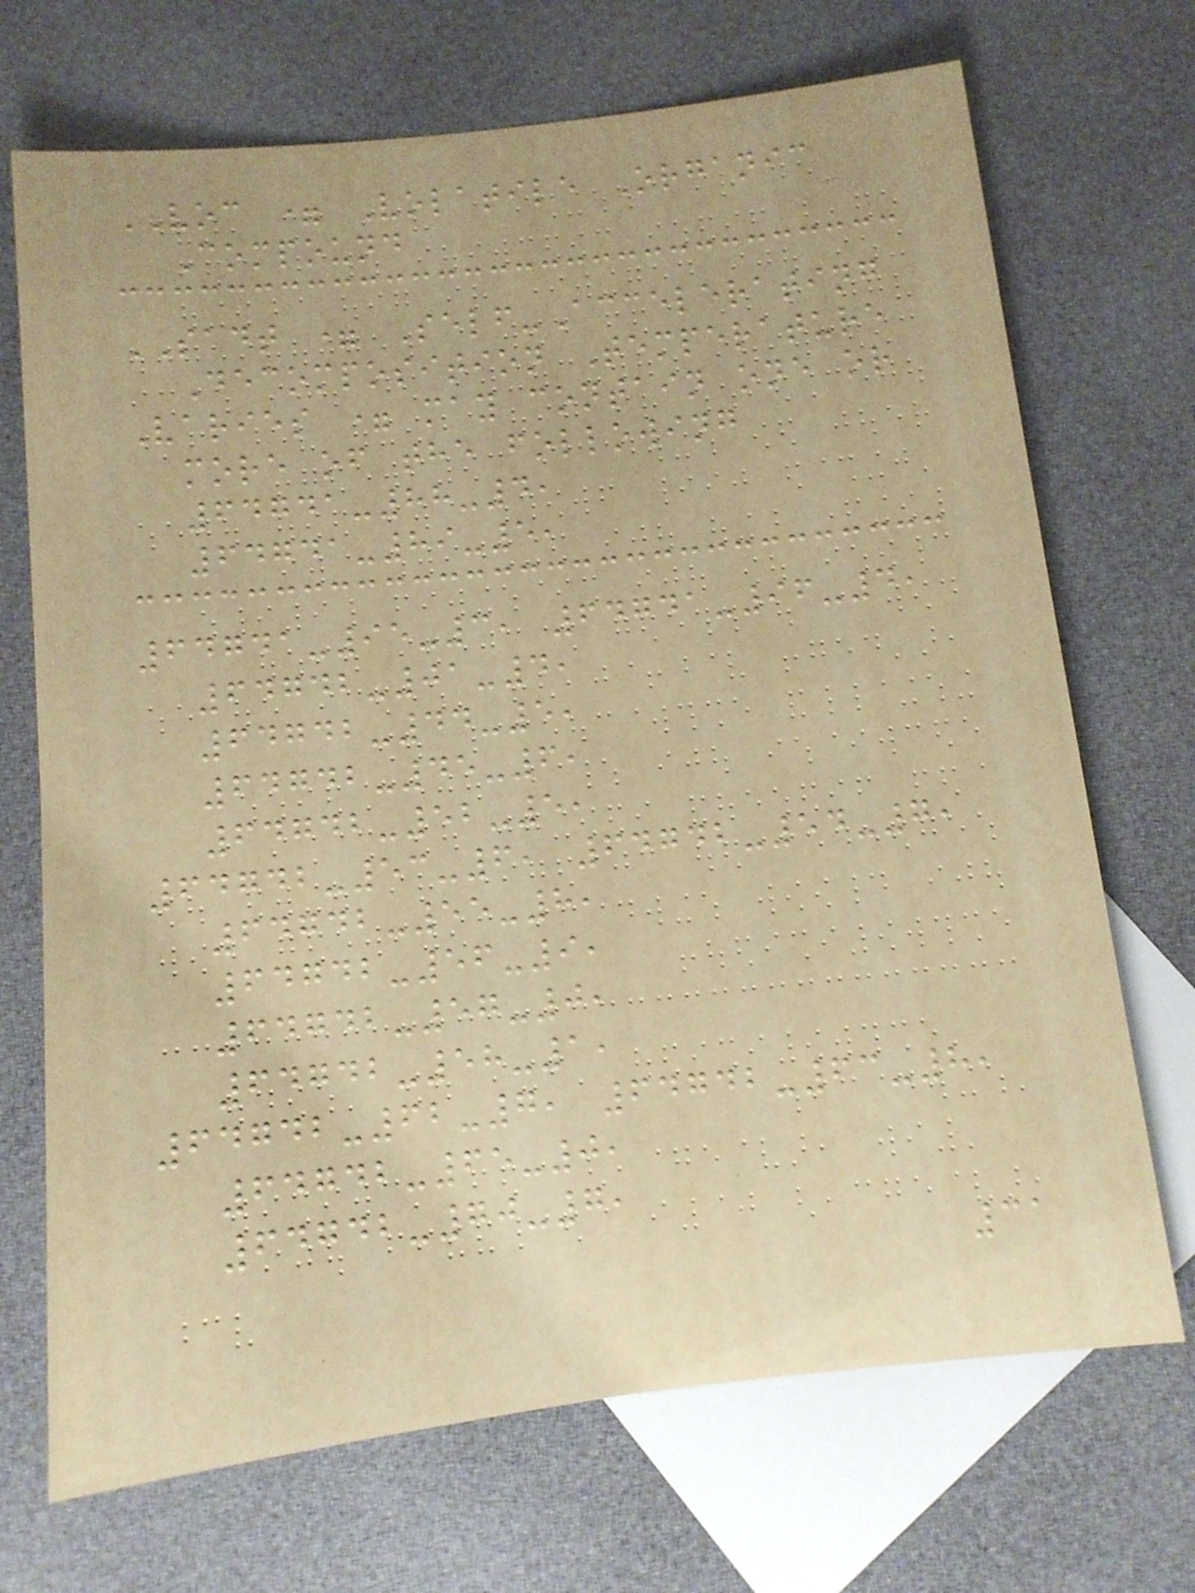VOC = Volatile Organic
Compound
SADT = Self-Accelerating
Decomposition Temperature
Varies = may contain one or
more of the following
64741-88-4,
64741-89-5,
64741-95-3, 64741-96-4,
64742-01-4,
64742-44-5,
64742-45-6,
64742-52-5,
64742-53-6, 64742-54-7,
64742-55-8,
64742-56-9,
64742-57-0,
64742-58-1,
64742-62-7, 64742-63-8,
64742-65-0,
64742-70-7,
31
